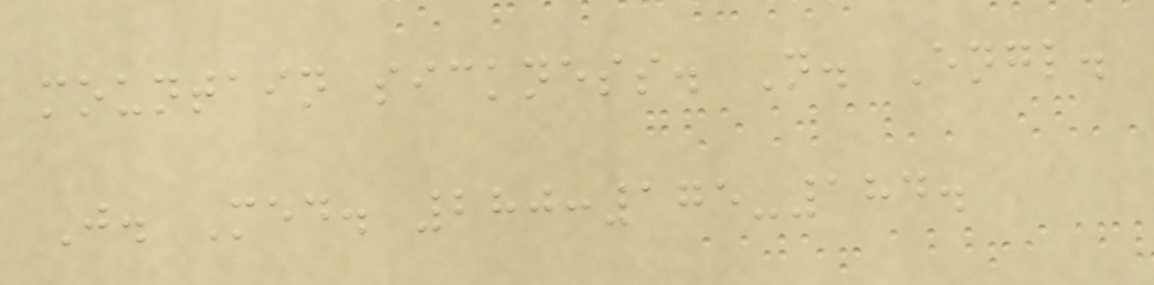mountain sickness. N. Engl.
J. Med. 280:175-184.
